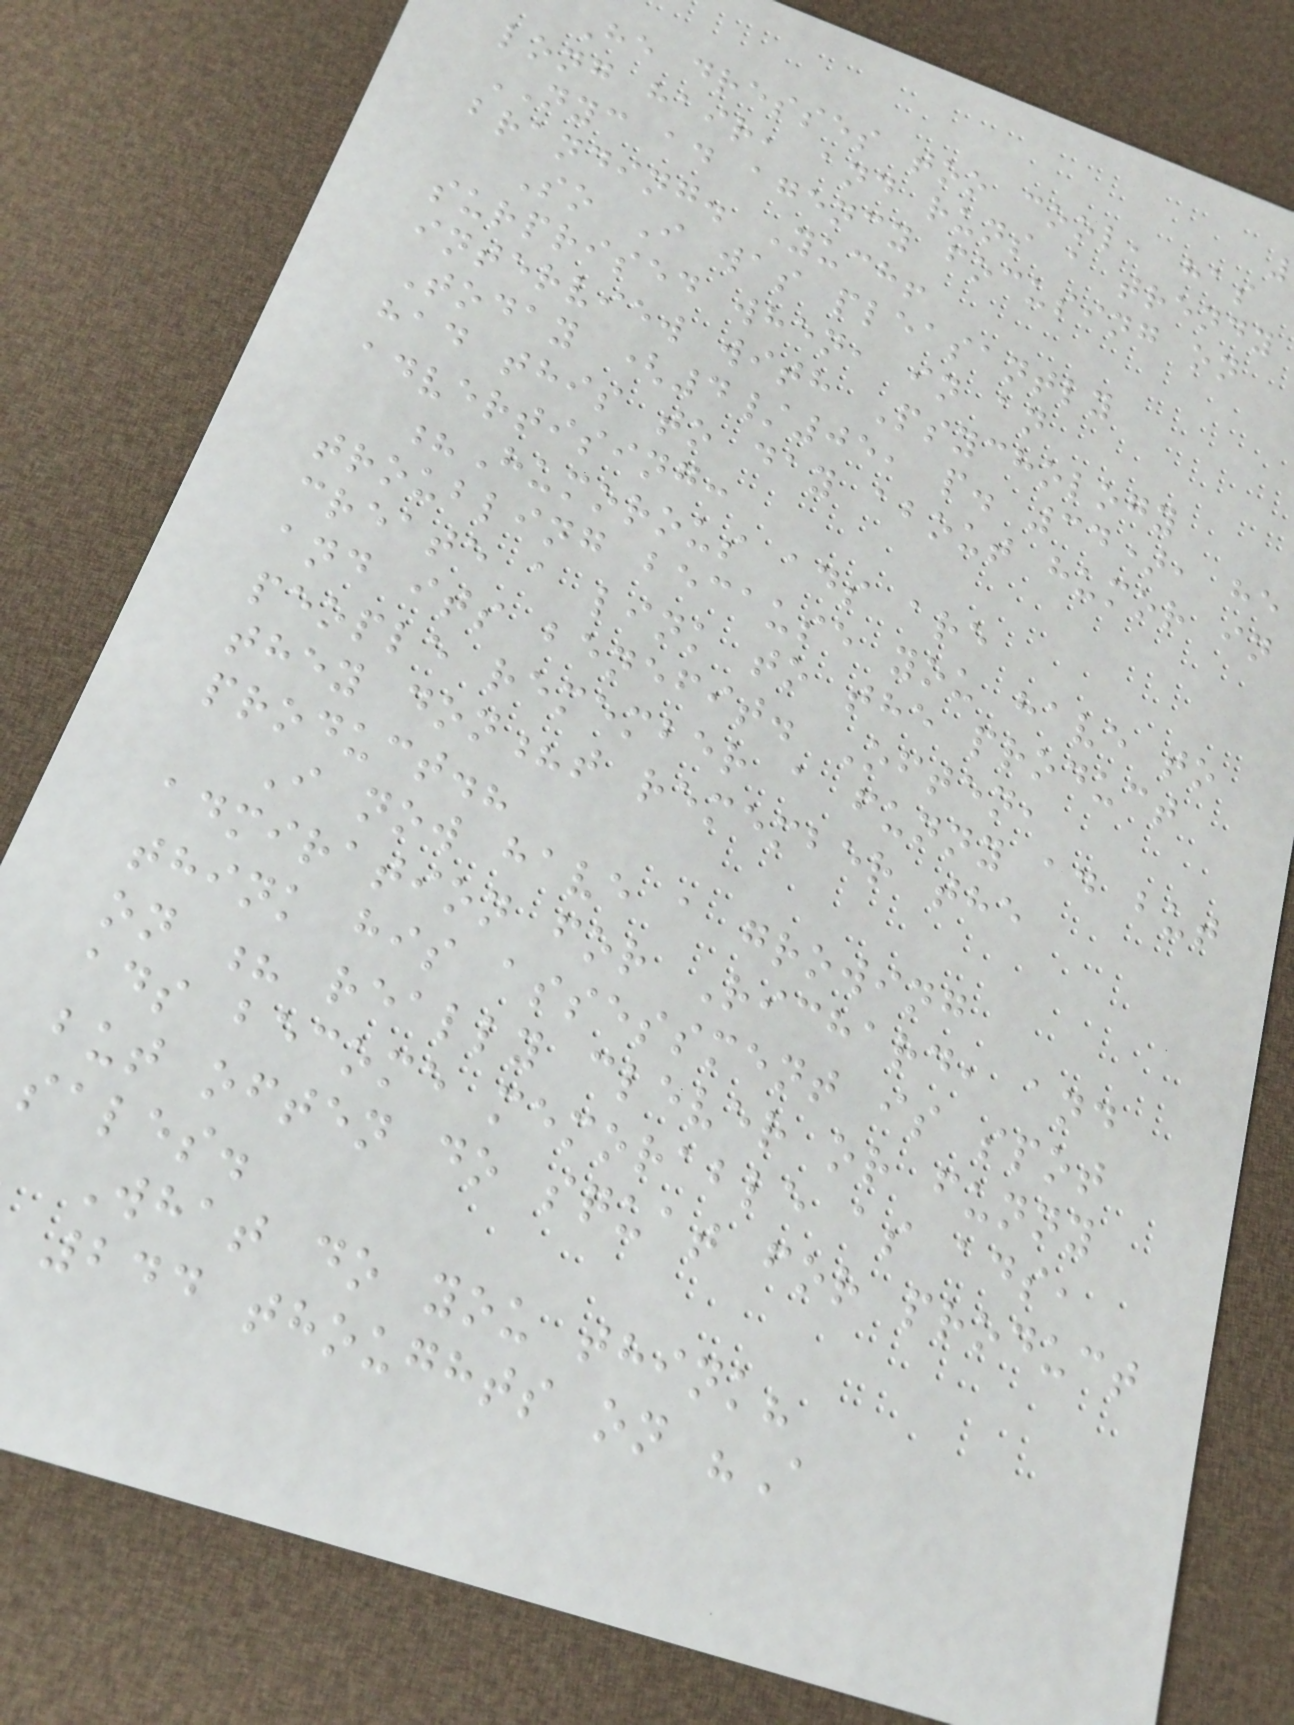He dresses too cool, has
long hair, and runs a trendy
NYC ad agency focusing on
branding. Yuch!
So I was pleasantly
surprised when, in an
interview with Psychology
Today (4/05, p. 34), he
had this to day about humor in
advertising:
?Humorous ads are
troubling because you have to
create a link to the product
and its benefit. Often,
people remember a funny ad but
they don?t remember the
product.?
I now have a growing
admiration for Richard, and
think his assessment is spot
on ? really clever or funny
ads become memorable as ads,
but often do squat for product
sales.
What do you think?
244 thoughts on "A
